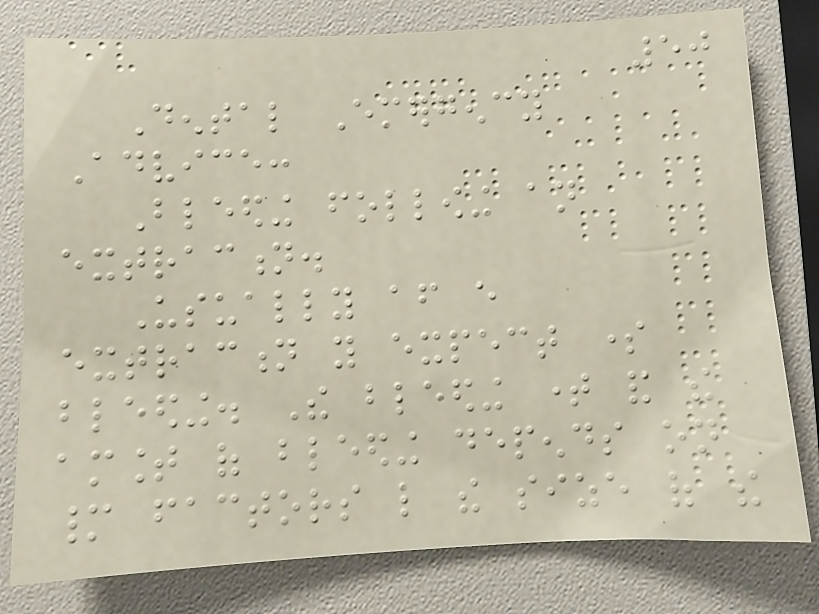50
Dental Emergency
Advice:
Bleeding following an
extraction.
Usually after every
extraction you expect some
bleeding. The bleeding time and the
amount of bleeding depends on
many factors like the size of the
